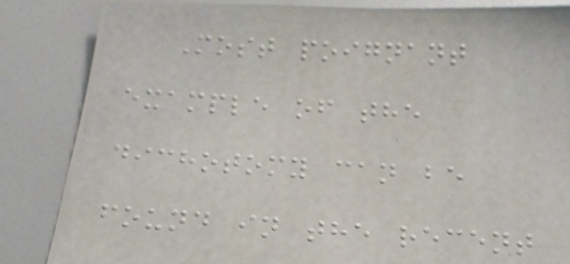Most poignant
example of the
dichotomy can be
found in the recent
